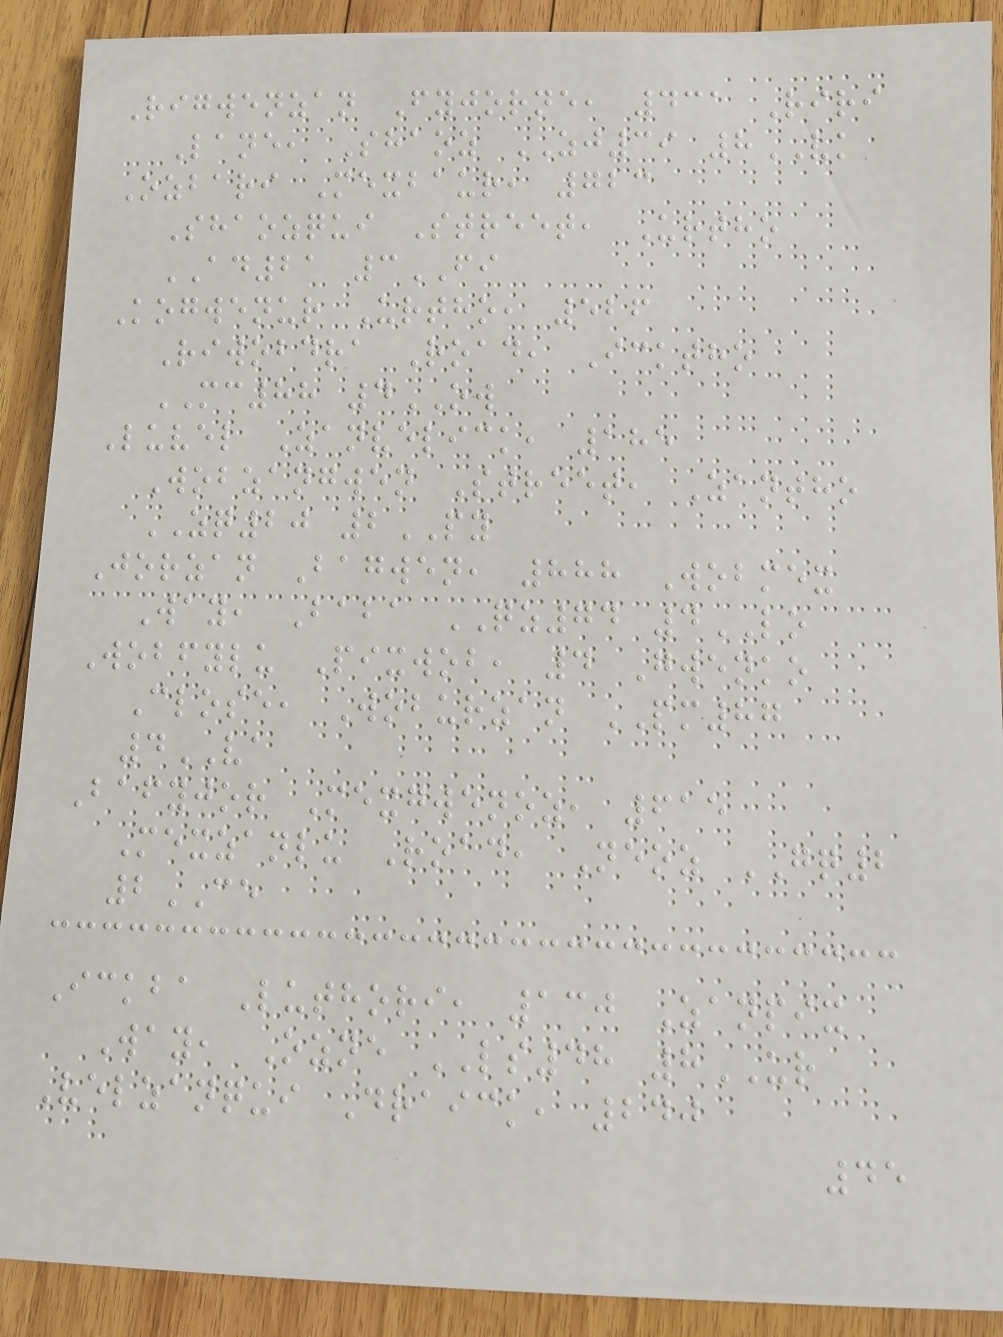Rigwenzan Fyjorne, 431 Riri
Lane, Shaoz ZJ39 8VK
Ozbari Mexbaur, 723
Shaozqui Street, Urtho
AD21 3FI
Kogwenur Urtho, 526
Riwobdra Road, Icktho
MC88 4OW
Luvel Zanvelick, 185
Wobzangwen Street, Zantho
ZQ20 2PY
Jorzan Bagwen, 888 Wobmex
Way, Baba QZ74 4LO
Wobfylu Pixwob, 4 Gwenko
Close, Woburzan PM87
4VA
Bafyjor Mexgwenoz, 615
Mexzanlu Road, Neoz GQ2
2CE
Ickba Luthori, 130 Zanpix
Way, Ozne LS48 8UR
Velzanqui Draick, 240
45
